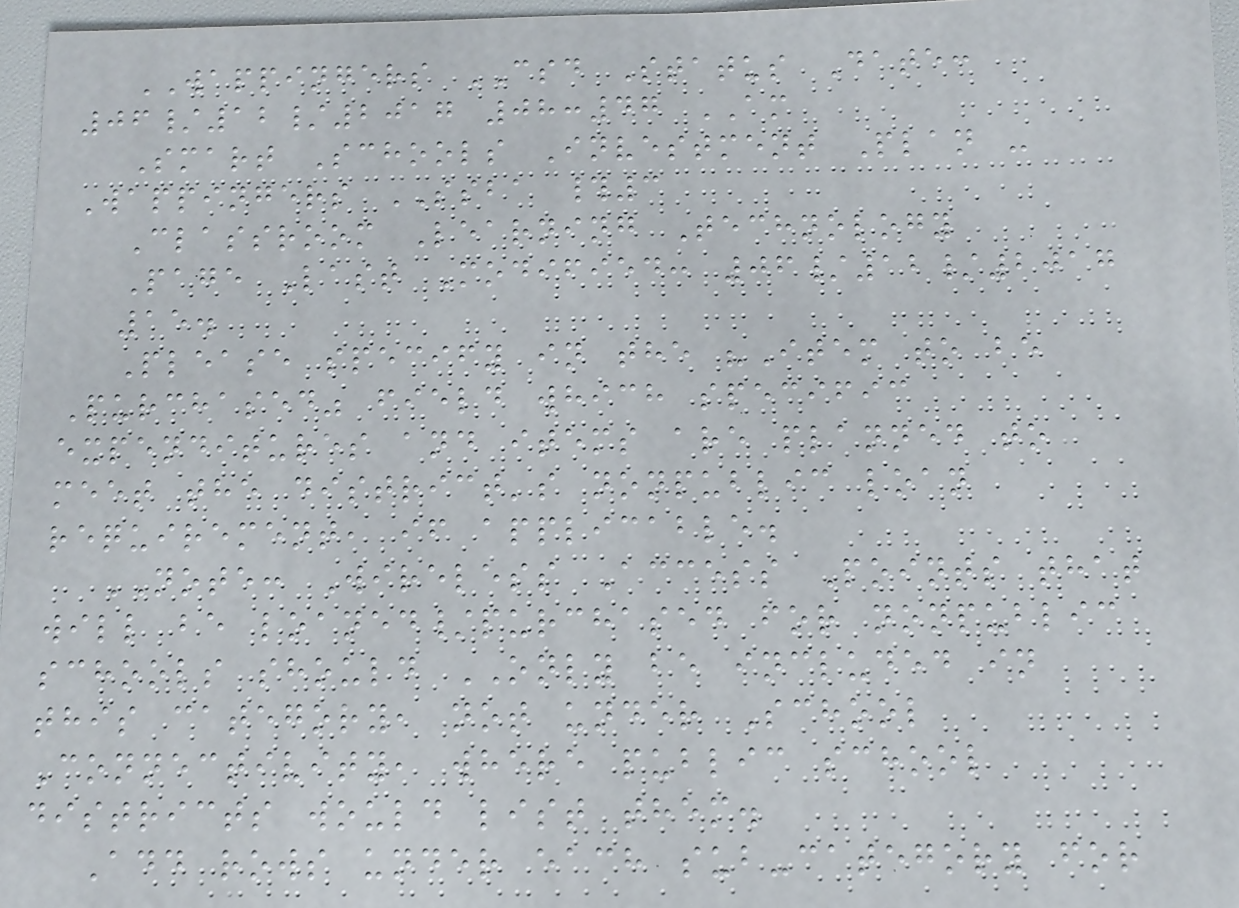WAPPINGERS CSD Status Date:
06/12/2017 08:47 AM
Smart Schools Investment Plan -
Wappingers SSBA #3
Classroom Learning Technology
Page Last Modified: 06/12/2017
15.
Please specify in the "Item to be
Purchased" field which specific
expenditures and items are planned to
meet the district's nonpublic loan
requirement, if applicable.
NOTE: Wireless Access Points that
will be loaned/purchased for nonpublic
schools should ONLY be included in
this category, not under School
Connectivity, where public school
districts would list them.
Add rows under each sub-category for
